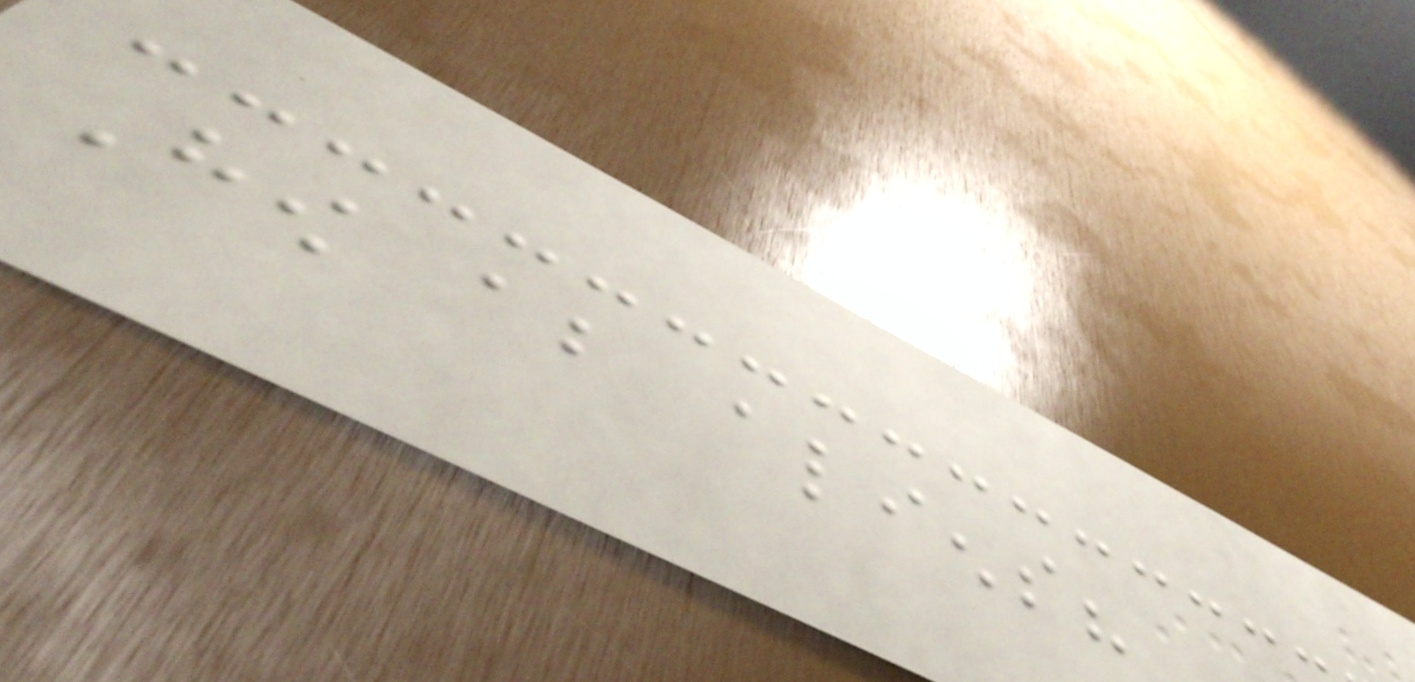How about aliens?
